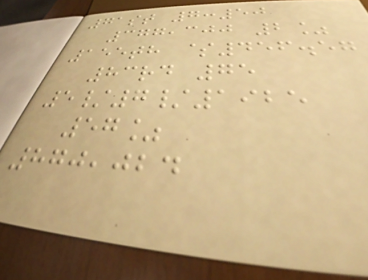71st 7:50
377,300 2%
155th $456.57
83rd 75
5/7/1925
57%
870,024
